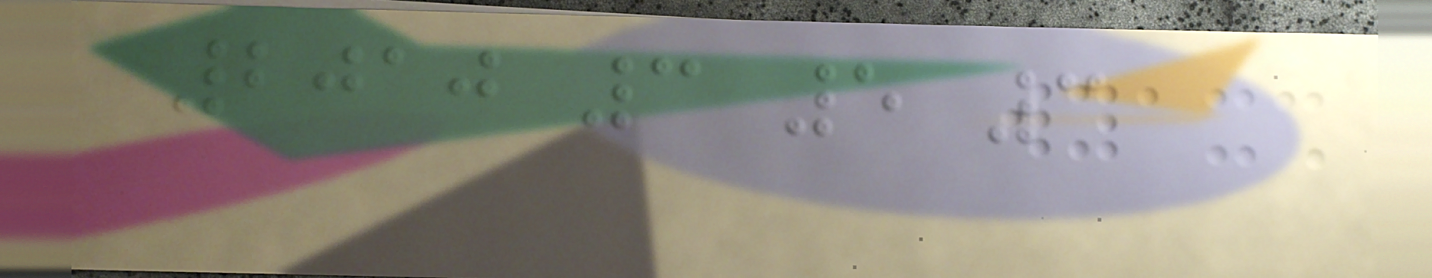2010 3 5 3
